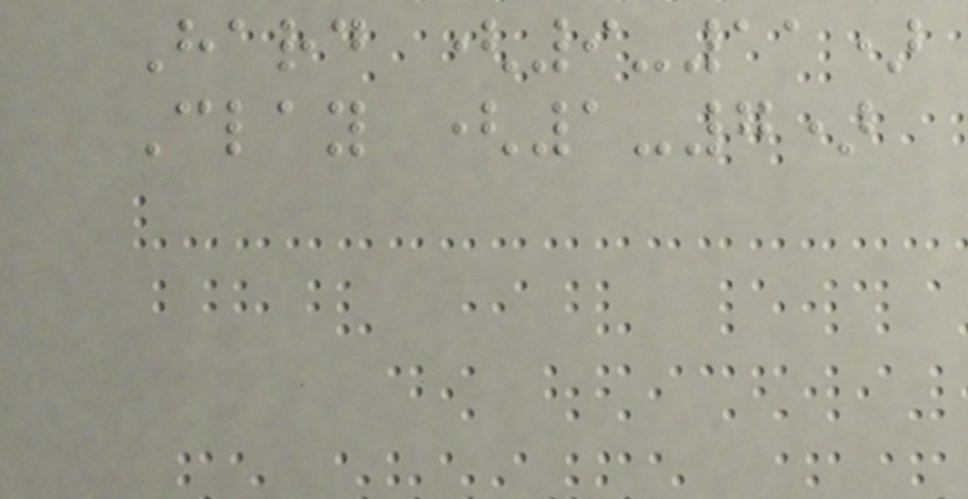Hard (9-11)
Clay (1-7)
